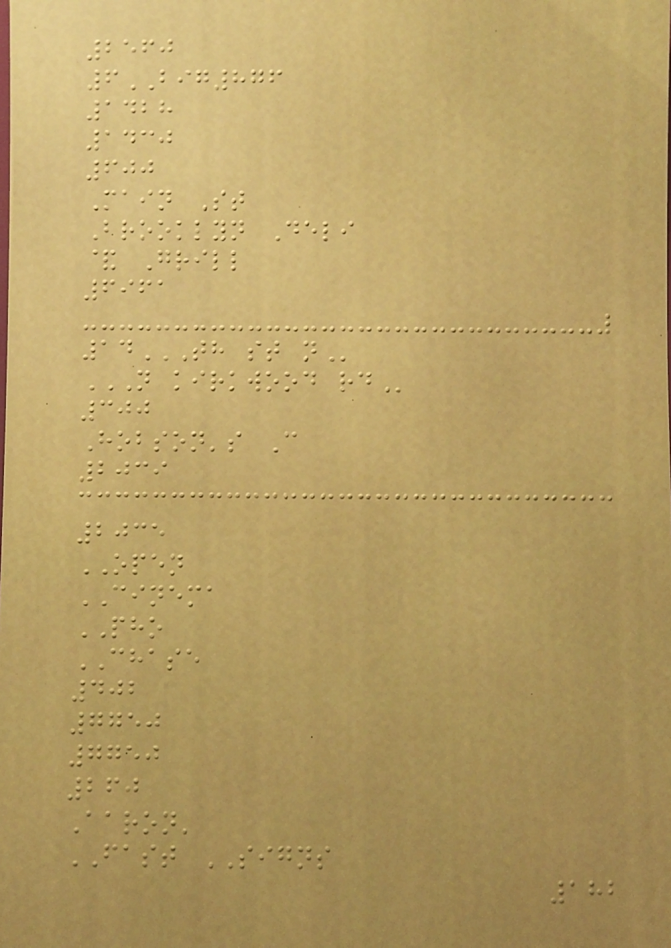2560
6BIG876
1428
1430
600
Main St
Brooklyn Deli
& Grill
6961
14TH ST N
N KIRKWOOD RD
300
Hobson's C
2039
2035
OPEN
CINEMA
PHO
CHASE
402
7750
7750
260
Aaron'
FAST SIGNS
182
